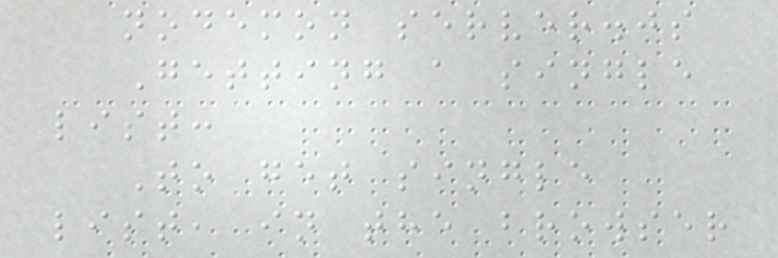nodemon server.js
Getting a single
list:
To get single
list, in the browser
